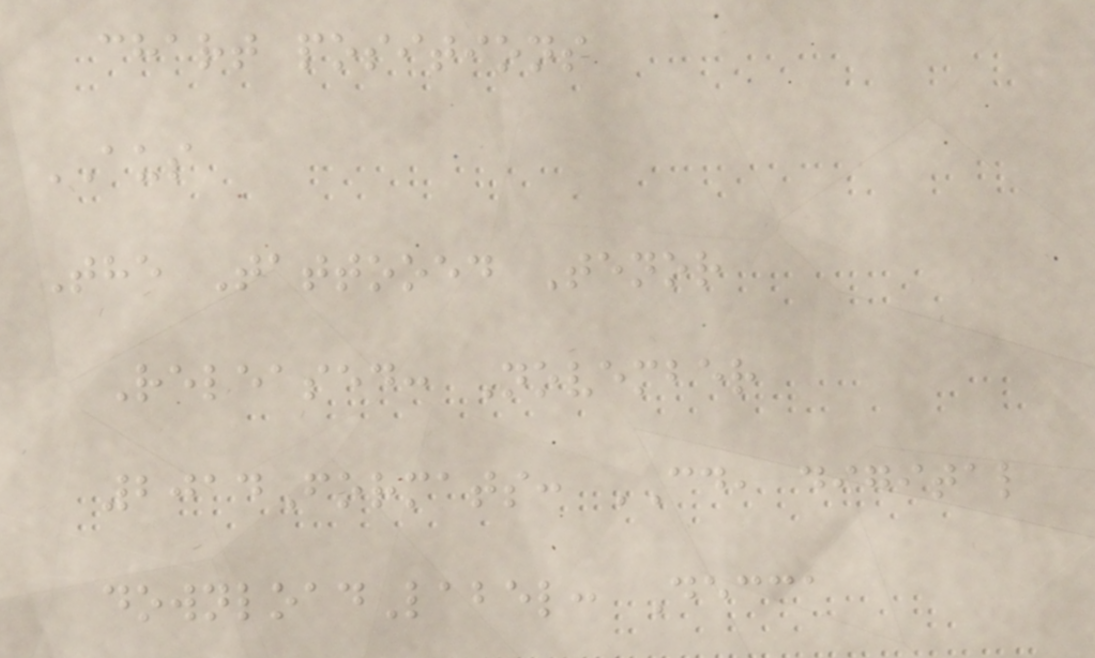chart positions
AUS
The Tattooed Tenor
Released: November
2014Formats: CD, digital
downloadLabel: Decca
